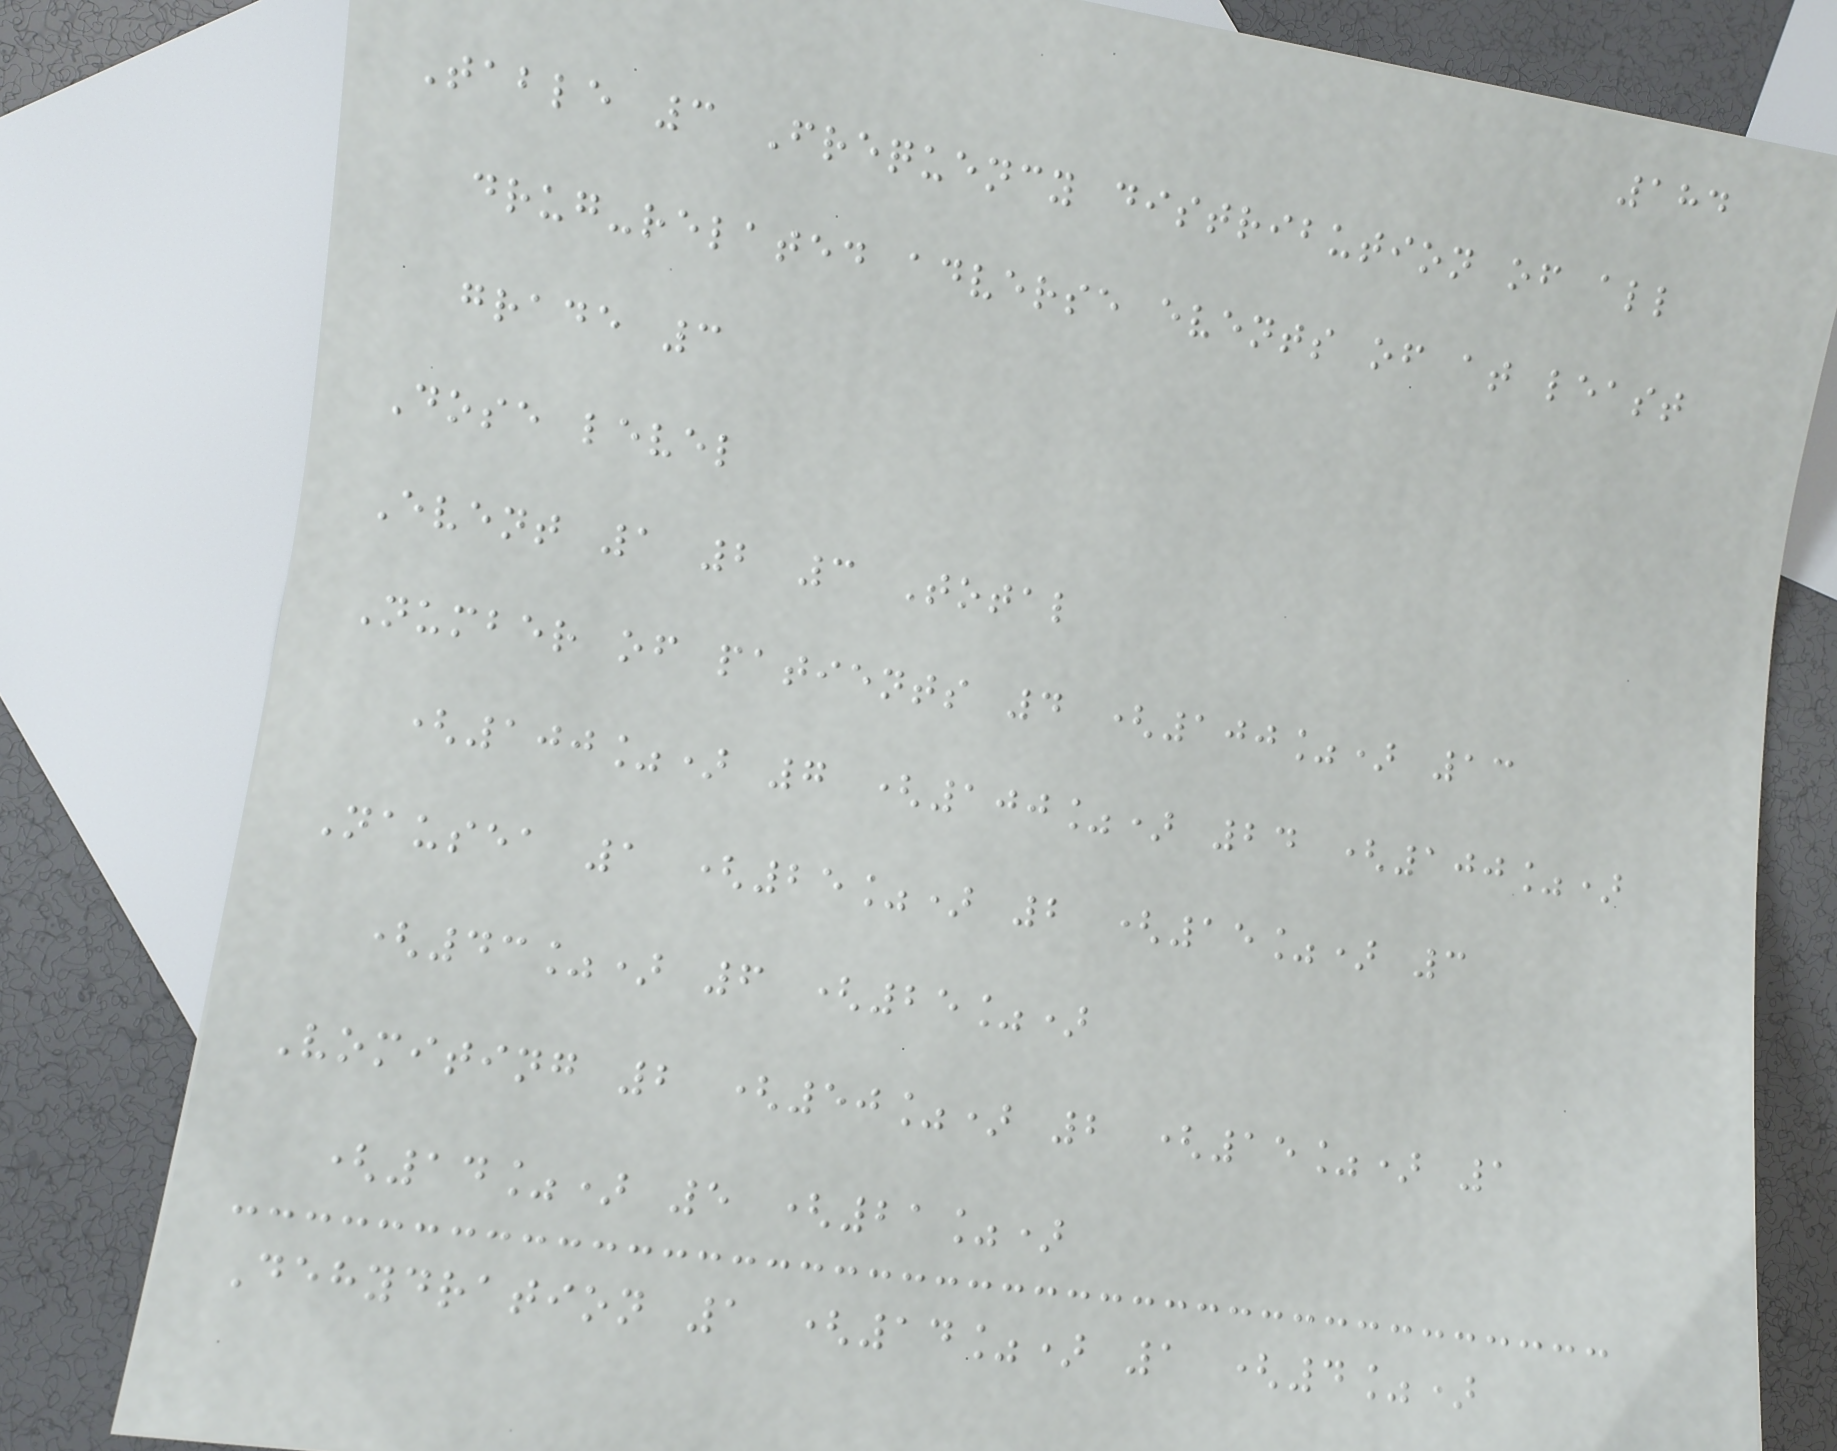184
Table 3 Frequency distribution of all
drug-related adverse events of at least
grade 3
Dose level
Event 1 2 3 Total
Number of patients 4 (100%) 13
(100%) 7 (100%) 24 (100%)
Nausea 1 (25%) 2 (15%) 3
(43%) 6 (25%)
Vomiting 2 (50%) 2 (15%) 1
(14%) 5 (21%)
Dehydration 1 (14%) 1 (4%)
